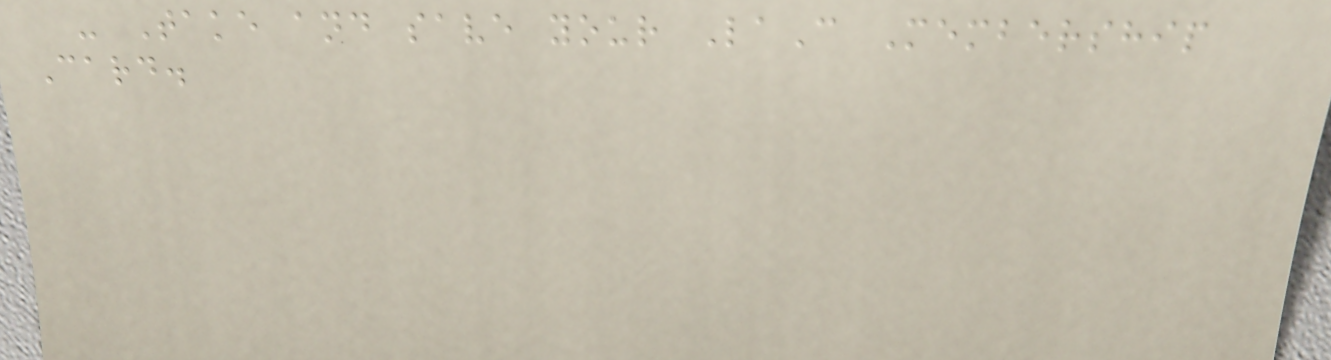- Take and save your LaC Membership
Card.
